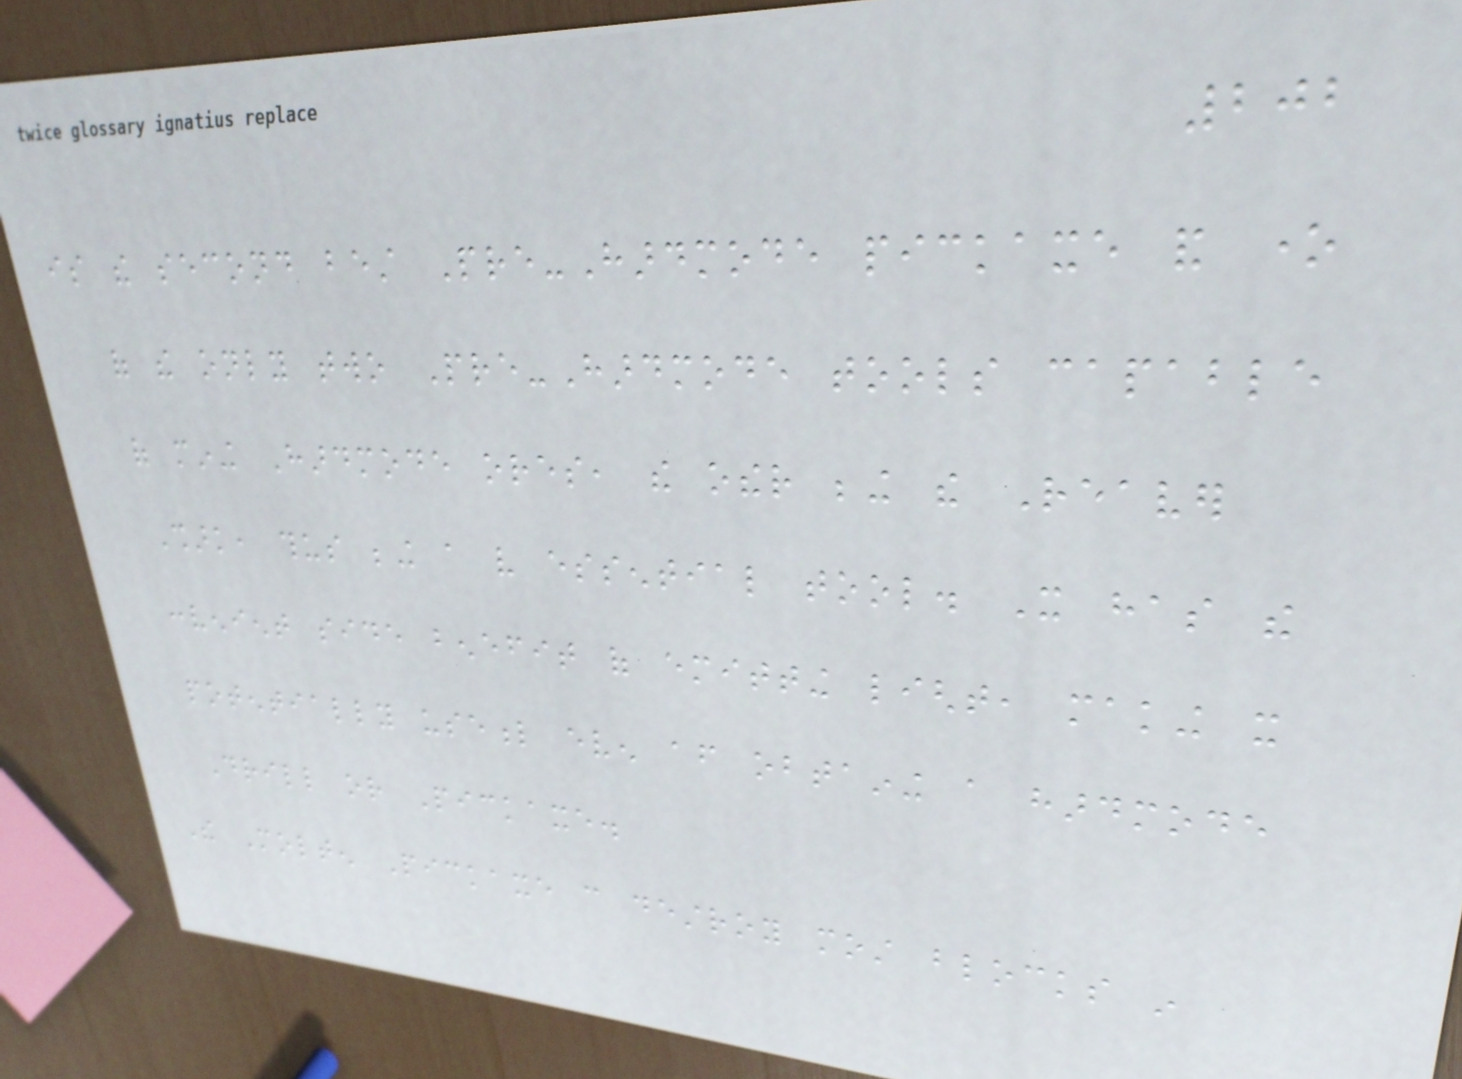202
is the second best Pre-Hardmode pickaxe and one
of the only two Pre-Hardmode tools capable
of mining Hardmode ores, the other being the Reaver
Shark, thus being a very essential tool. It has the
convenient side benefit of emitting light, making it
potentially useful even after obtaining a hardmode
Drill or Pickaxe.
The Molten Pickaxe can destroy most blocks in
